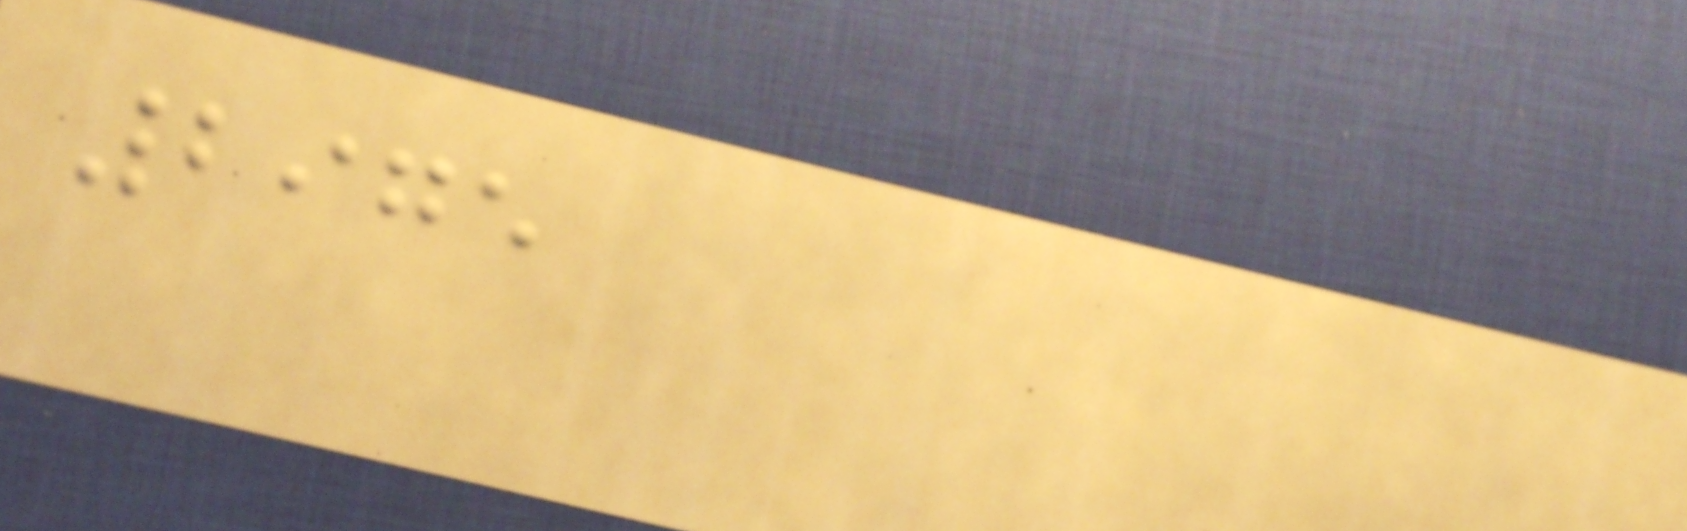2975
